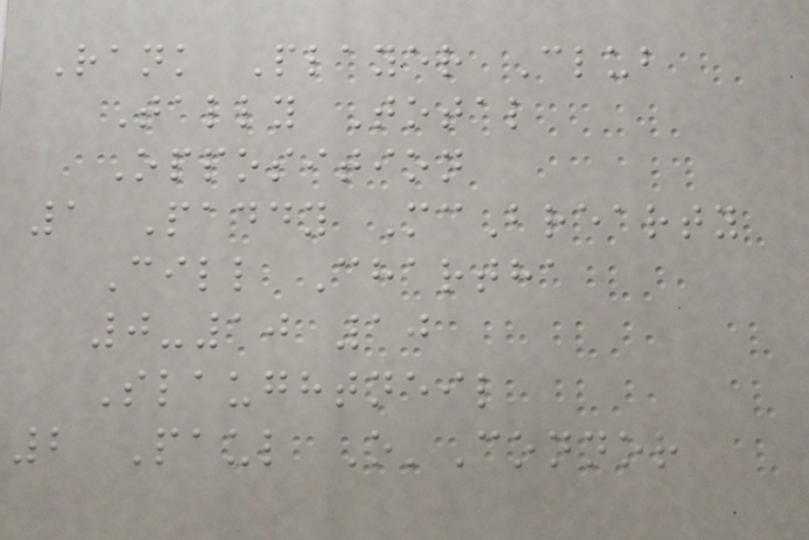Rank Player Club
Tally Total
Opposition
1 Paddy McBrearty
Cill Chartha
0-10 10
Slaughtneil
2 Paul O'Connor
